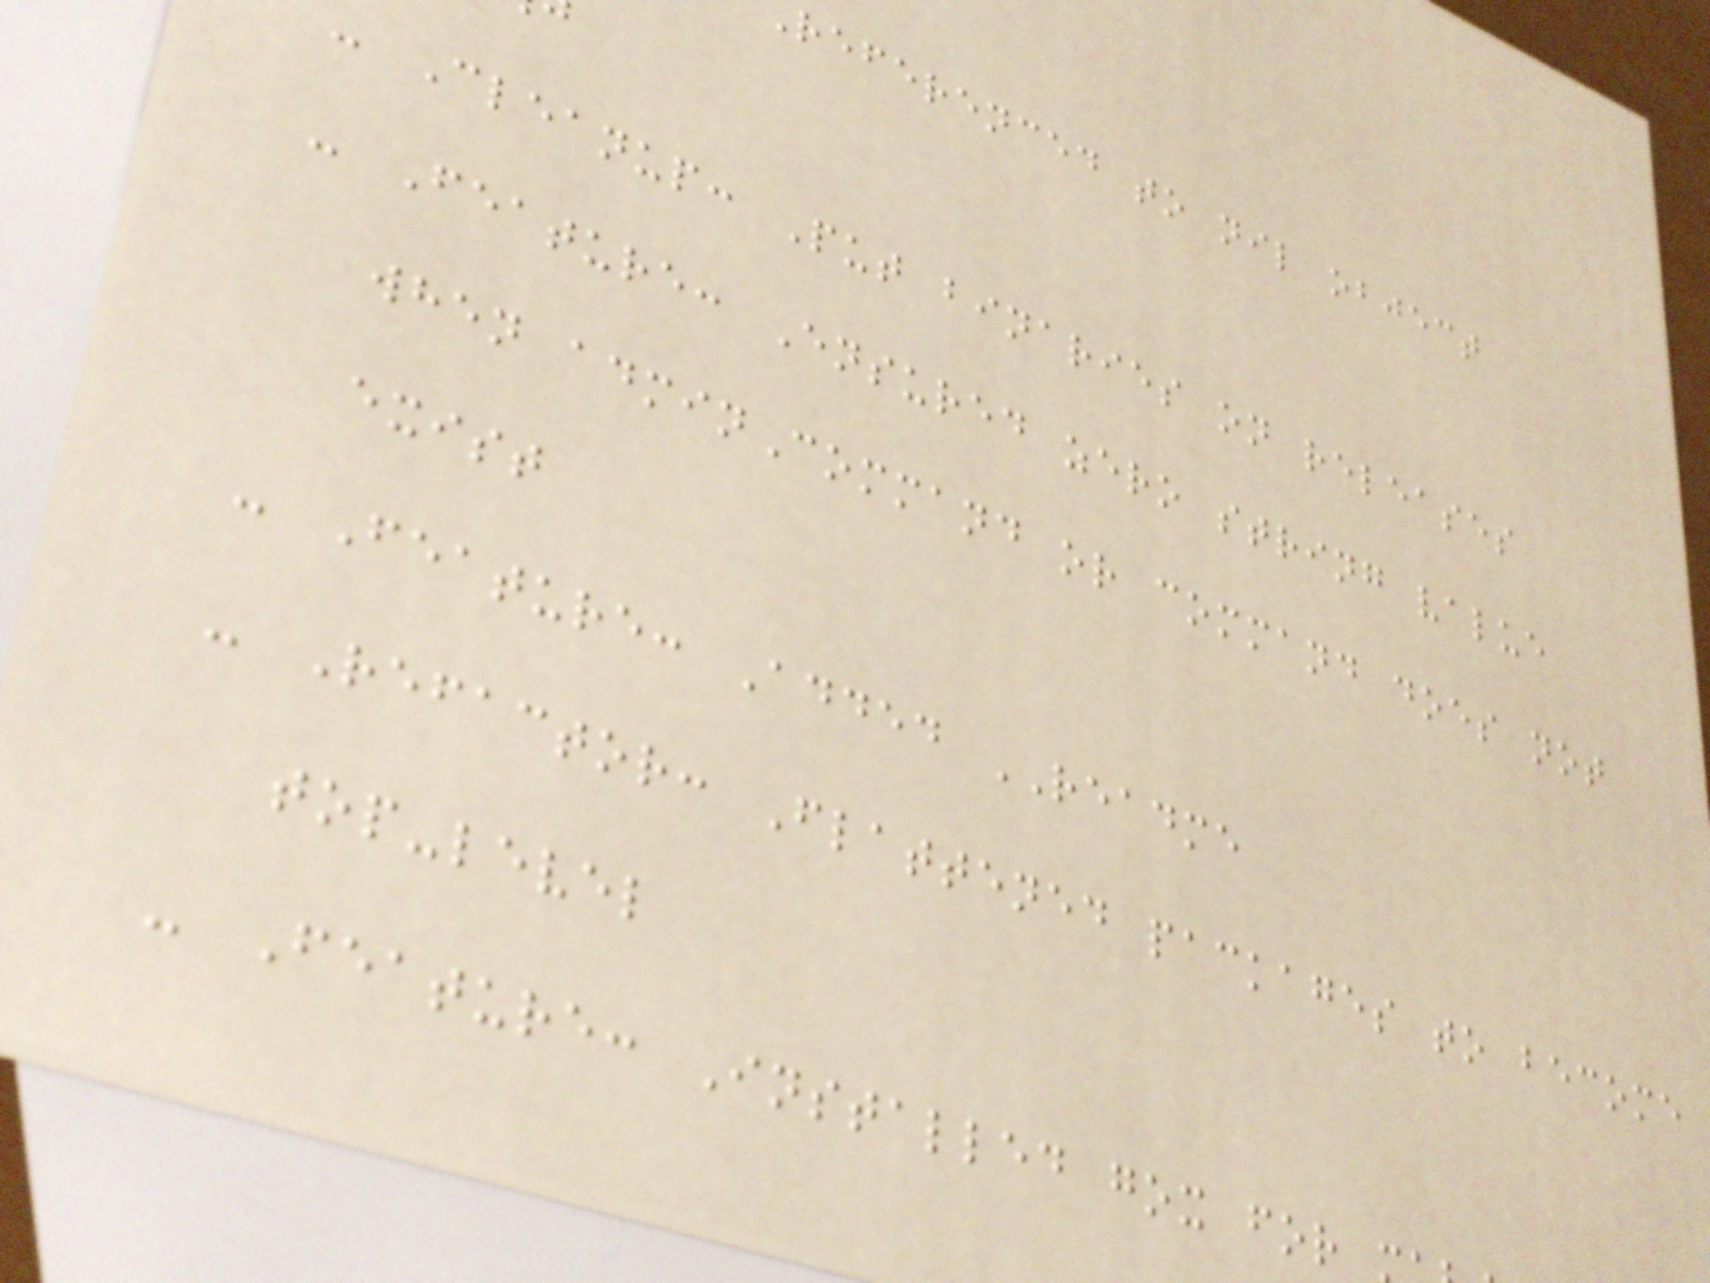referenced to nil object
- Cleanup: Put binaries on releases
- Feature: Ensured zero string value
when adminCommand or command does not
exist
- Feature: Added README
- Refactor: Flattened packages to become
top-level
- Feature: Installed gox for
